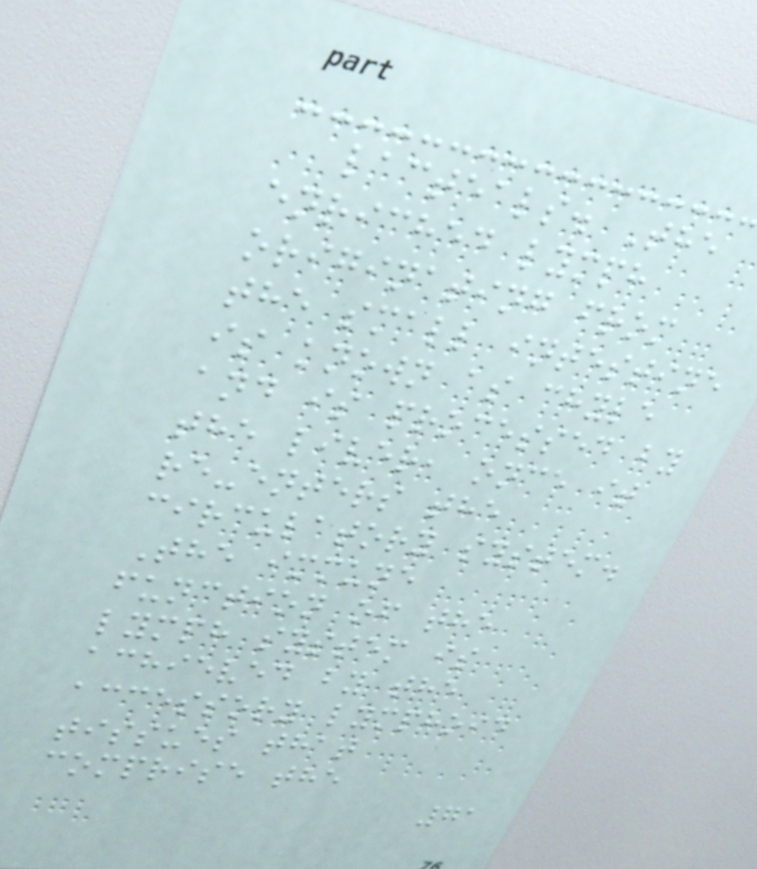lacteals. The
enriched lymph
originating from
the small intestine
is known as chyle
and is processed by
the liver, once it
re-enters the
circulatory system.
The immune
function of the
lymph system is
achieved by the
accessory lymphoid
tissues that
comprise the
71
